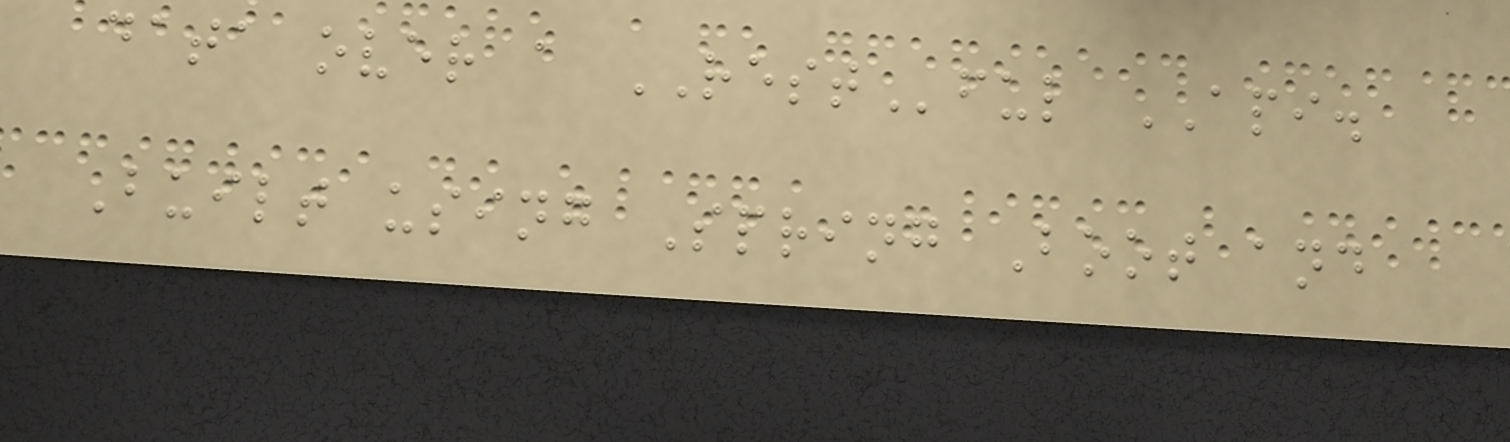data over a RESTful API.
Built using Spring Boot and
